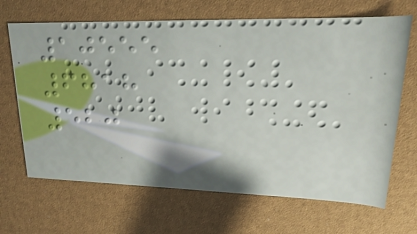10555
6818
520
